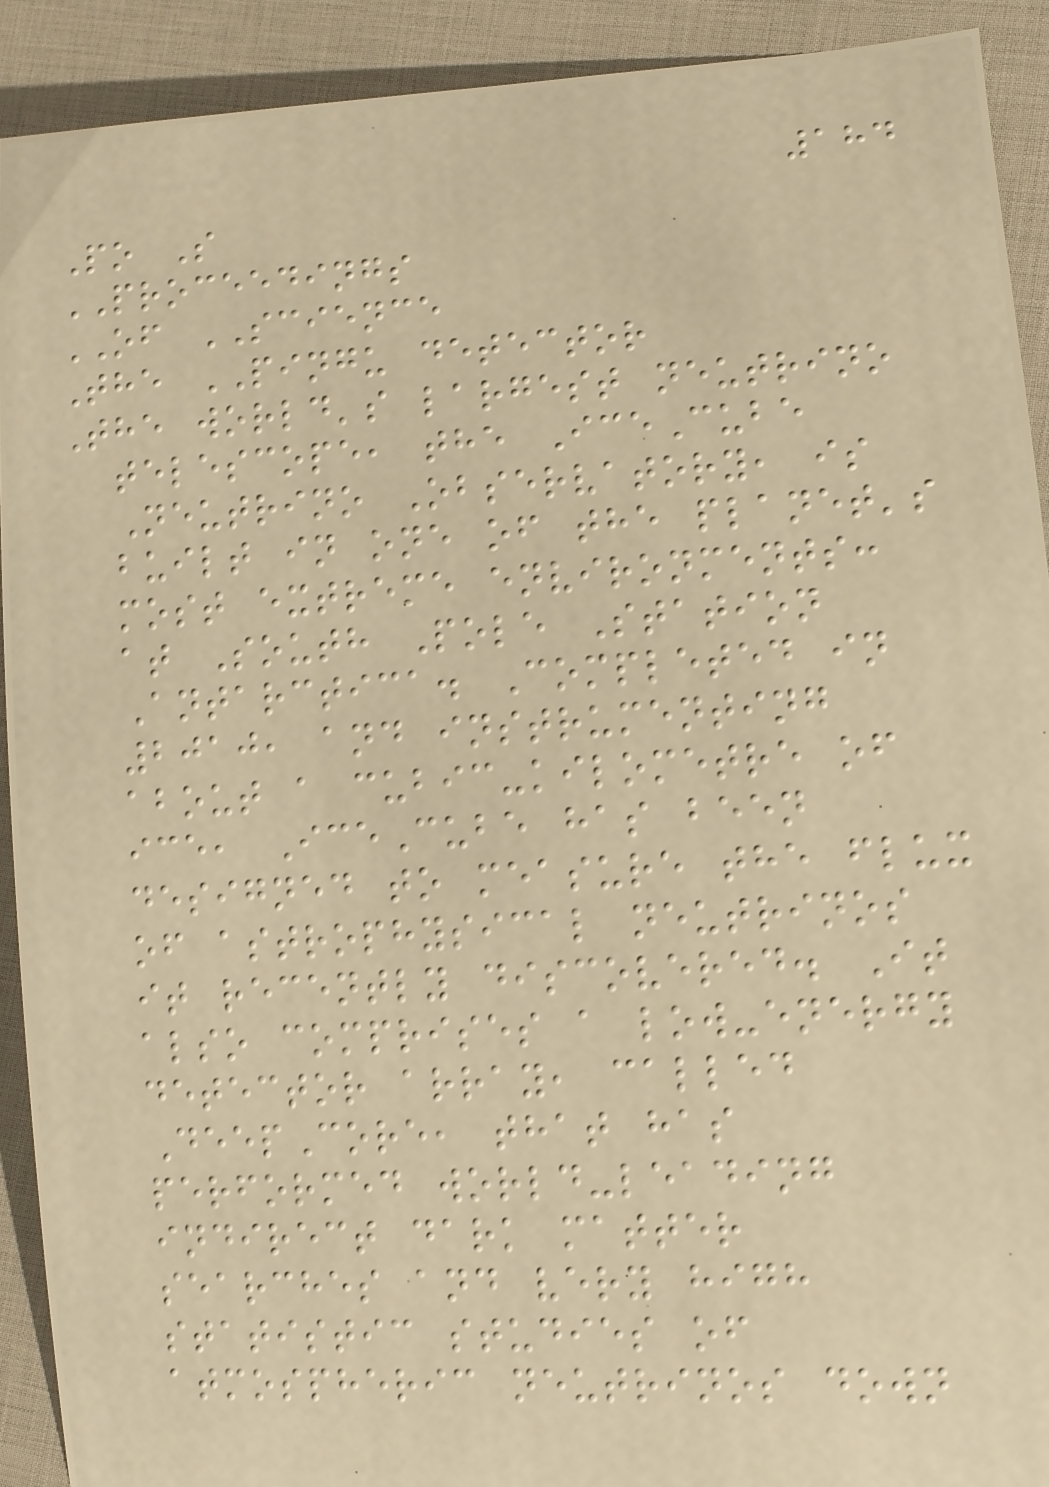184
Po S
PROCEEDINGS
OF SCIENCE
The PINGU detector
The world's largest neutrino
telescope, the IceCube
Neutrino Observatory, is
built in one of the planet's
most extreme environments:
at South Pole Station
Antarctica. Completed in
2010, and instrumenting
about a cubic-kilometre of
ice, IceCube has been
designed to measure the flux
of astrophysical neutrinos
it recently discovered. It
also comprises a low-energy
detector array, called
DeepCore, that has
performed world-leading
indirect dark matter
searches and very high
statistic studies of
atmospheric neutrinos down
